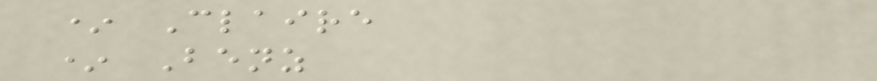* Claire
* Benz
